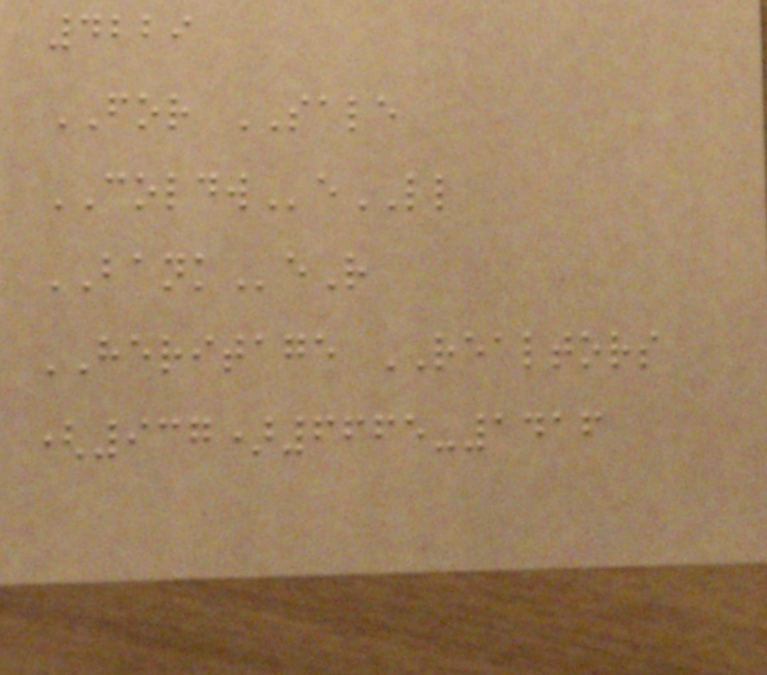4229
FOR SALE
COLDWeLL
BANKeR
HERITAGE REALTORS
(937)6665-1416
